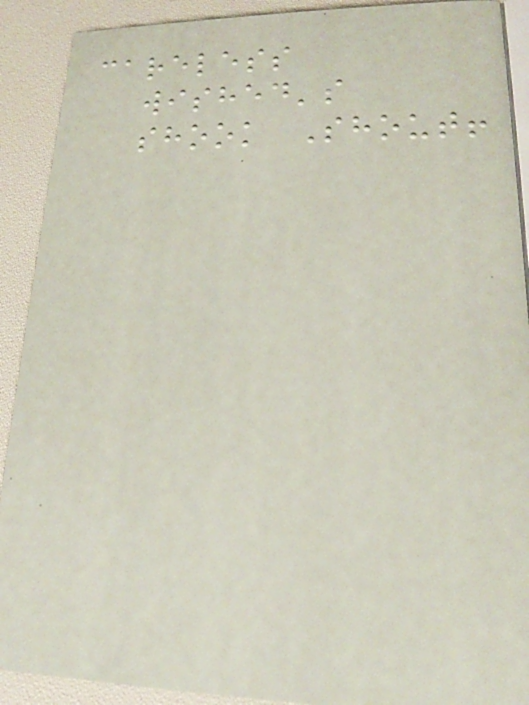careless
wished's
shook Shout!
